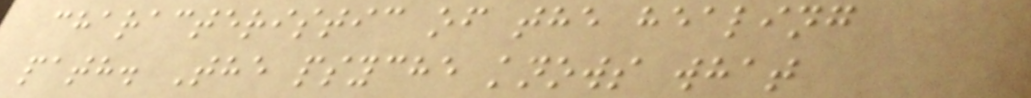characteristic of the healing
path. The psyche knows what
